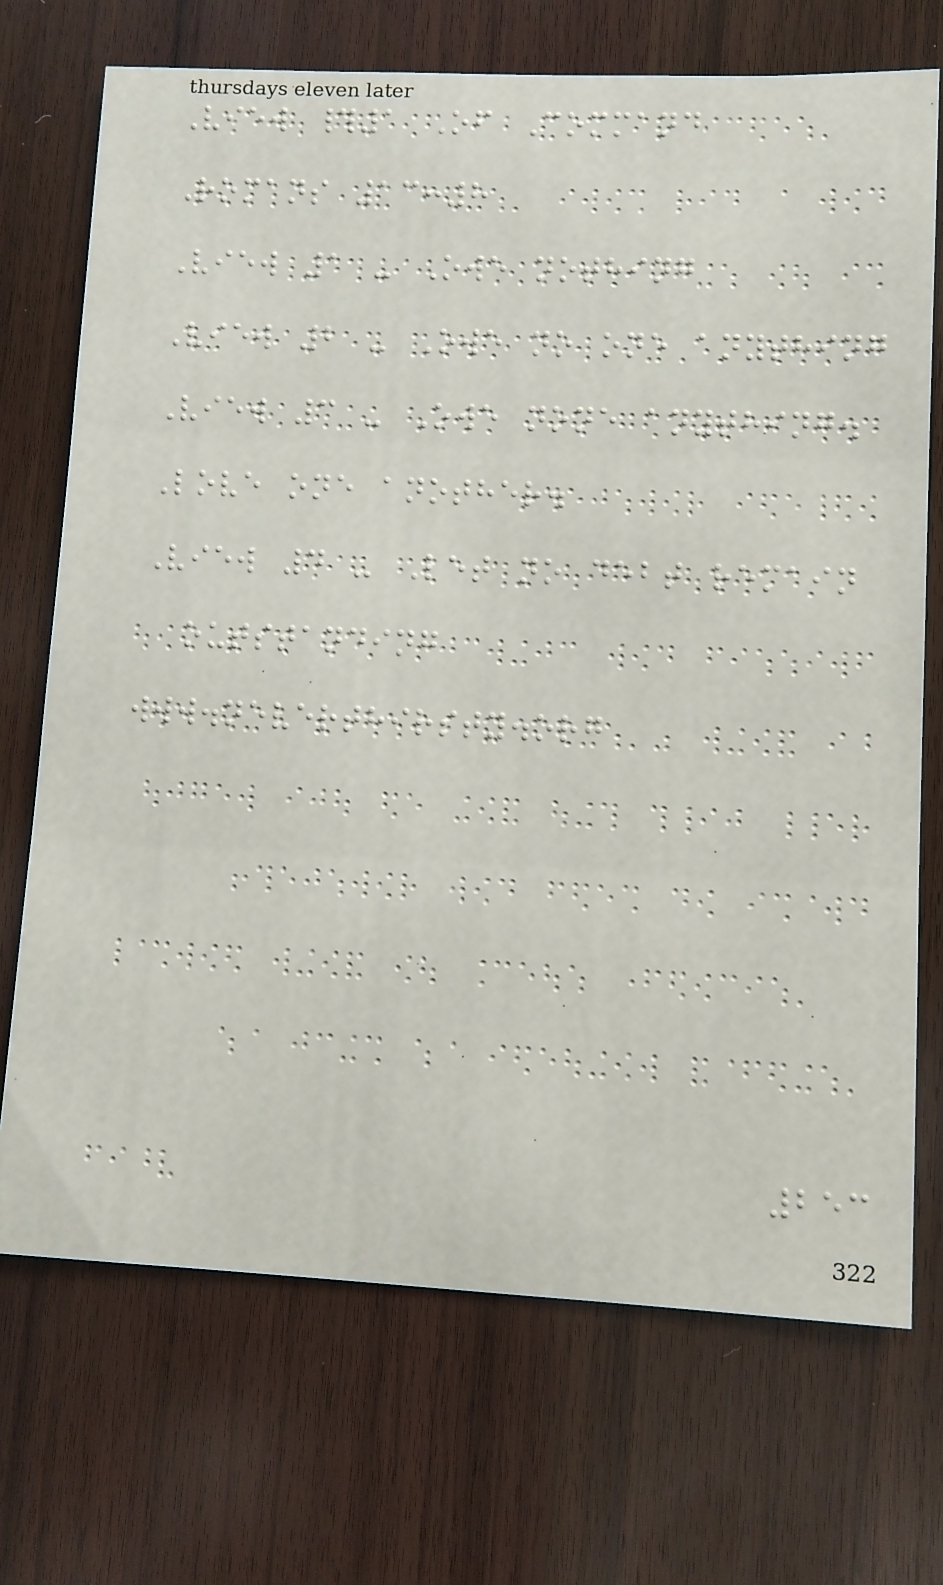View #1 Of Command
Romans 13:8
View 1 - Owe nothing
View 2 - Owe no one anything
View 3 - Owe none anything.
Love one another.
View 4 - Let no debt remain
outstanding
www.neverthirsty.org
253
